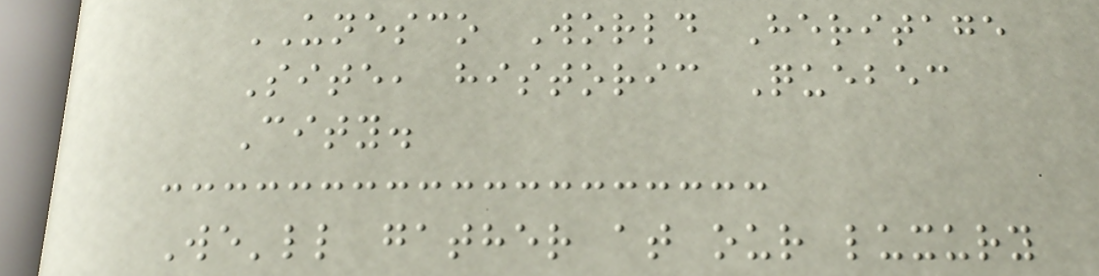UNESCO World Heritage
Site, historic Quebec
City.
We'll gather at our luxury
